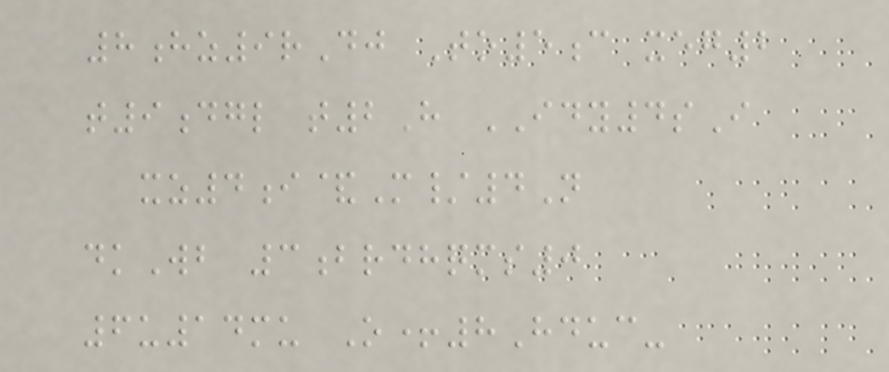8hz9rDj To5c xeg2
t9dgl t2H IDY4sI
xz4i&M/4N
dkWb 3brdhqms0
6u14mu O+8Hduc-
